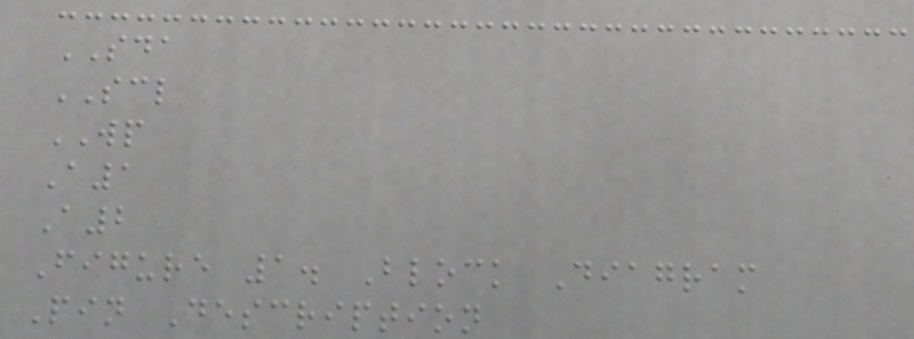SDA
SCL
WP
A1
A2
Figure 1. Block Diagram
Pin Description
